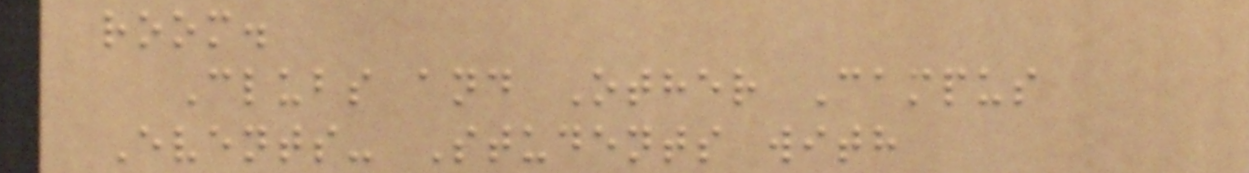room.
Clubs and Other Campus
Events- Students with
